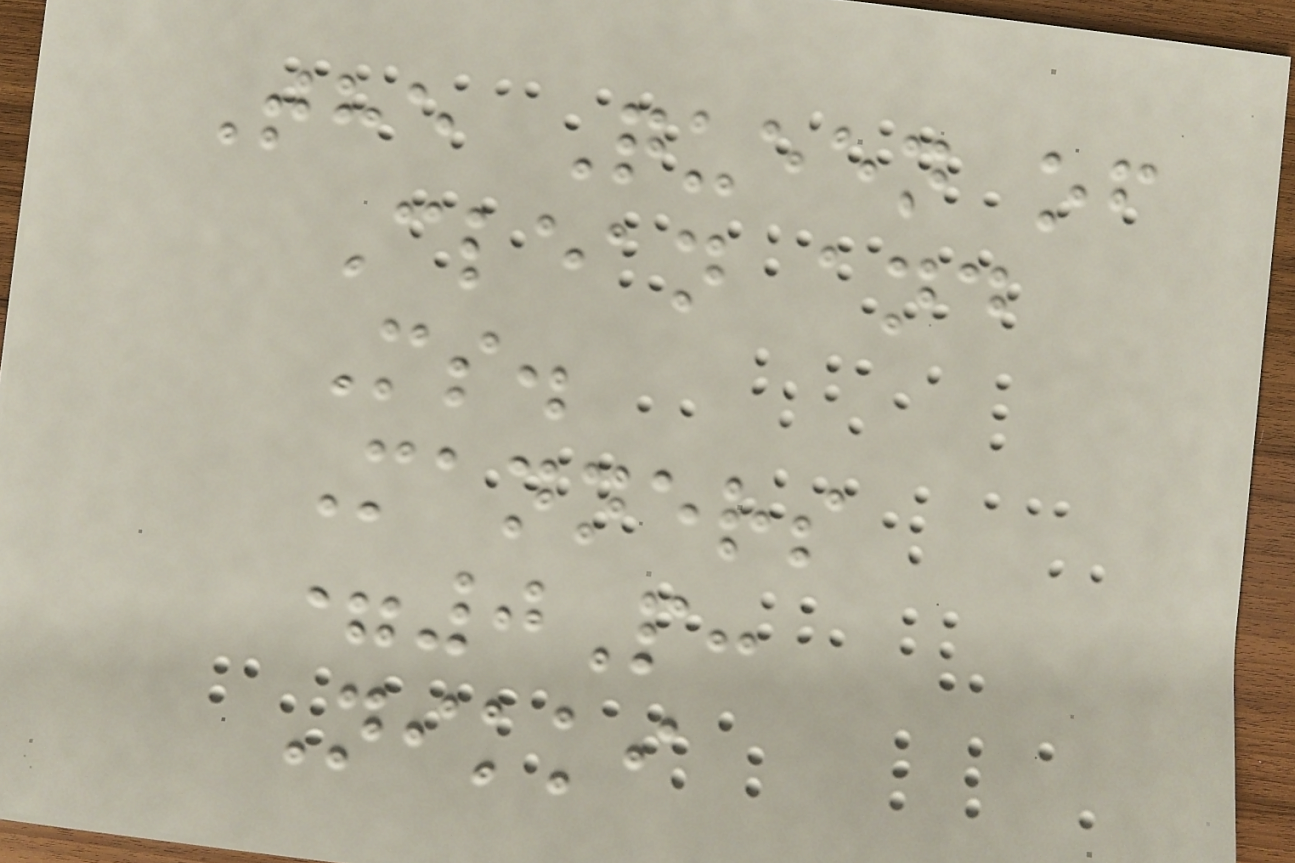The Queen of
Clean and
Ms.
Manners
=0P:
Nikki
